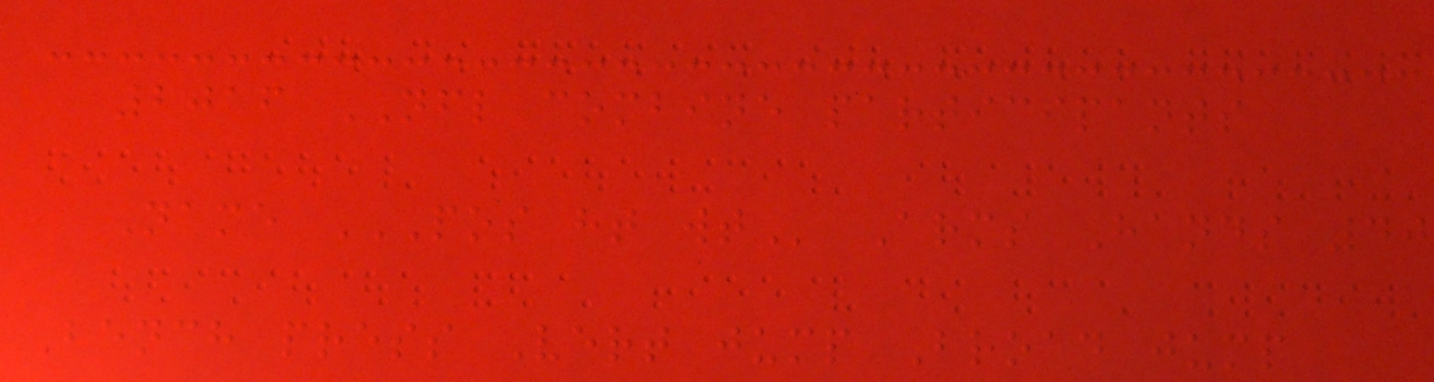2016 NFL combine participants
Name POS HT WT Arms Hands 40
Bench press Vert jump Broad jump
